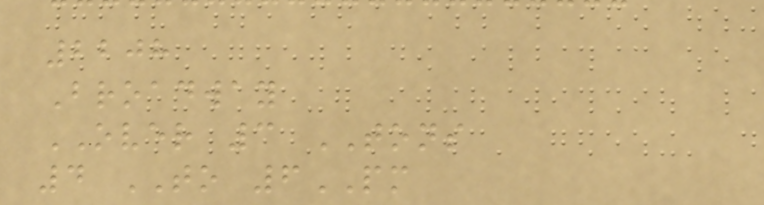2208
Broadway
OVER 3 TONS
4 TO 6PM
